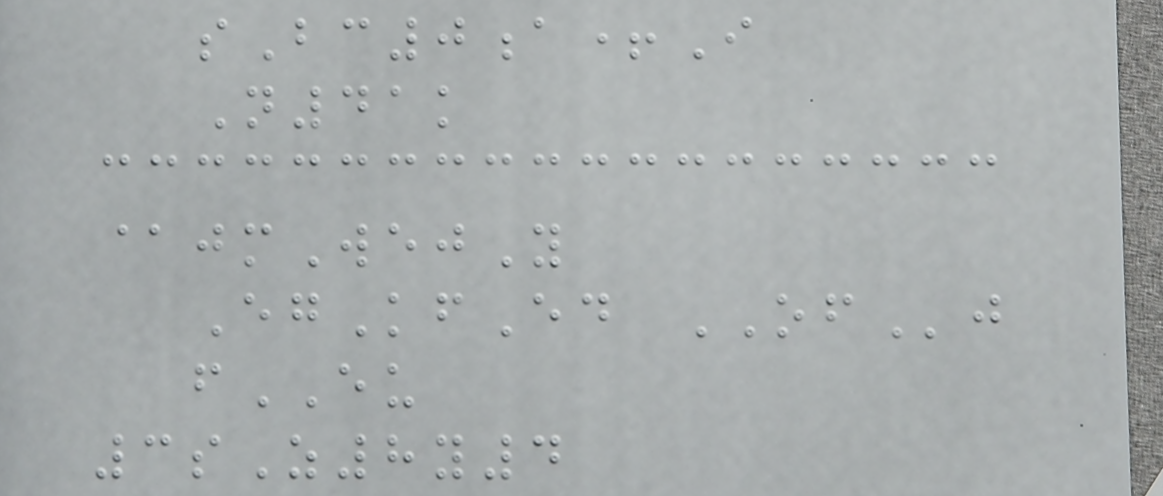sBc0a+I
N41k
@jmWejY
EgKfEd OFj
fEU
3sZ8y4
